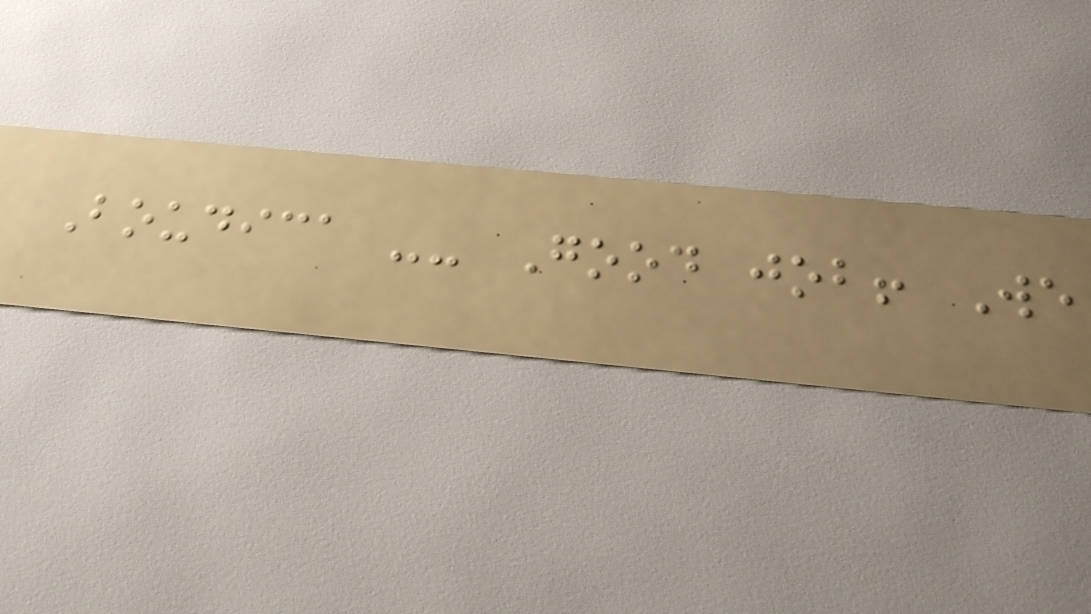Boudica -- Good job! We
